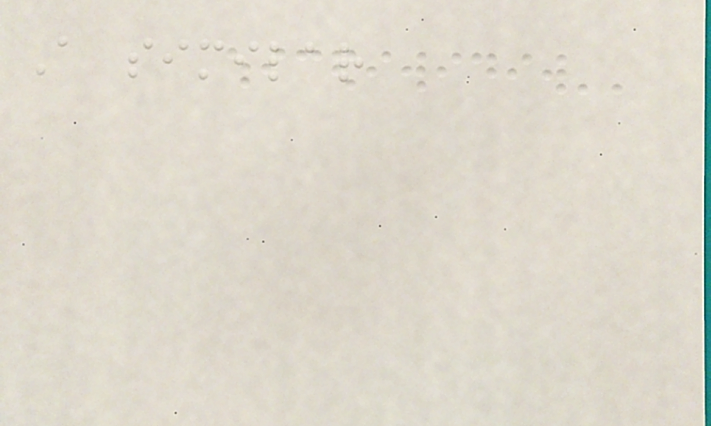A similar
